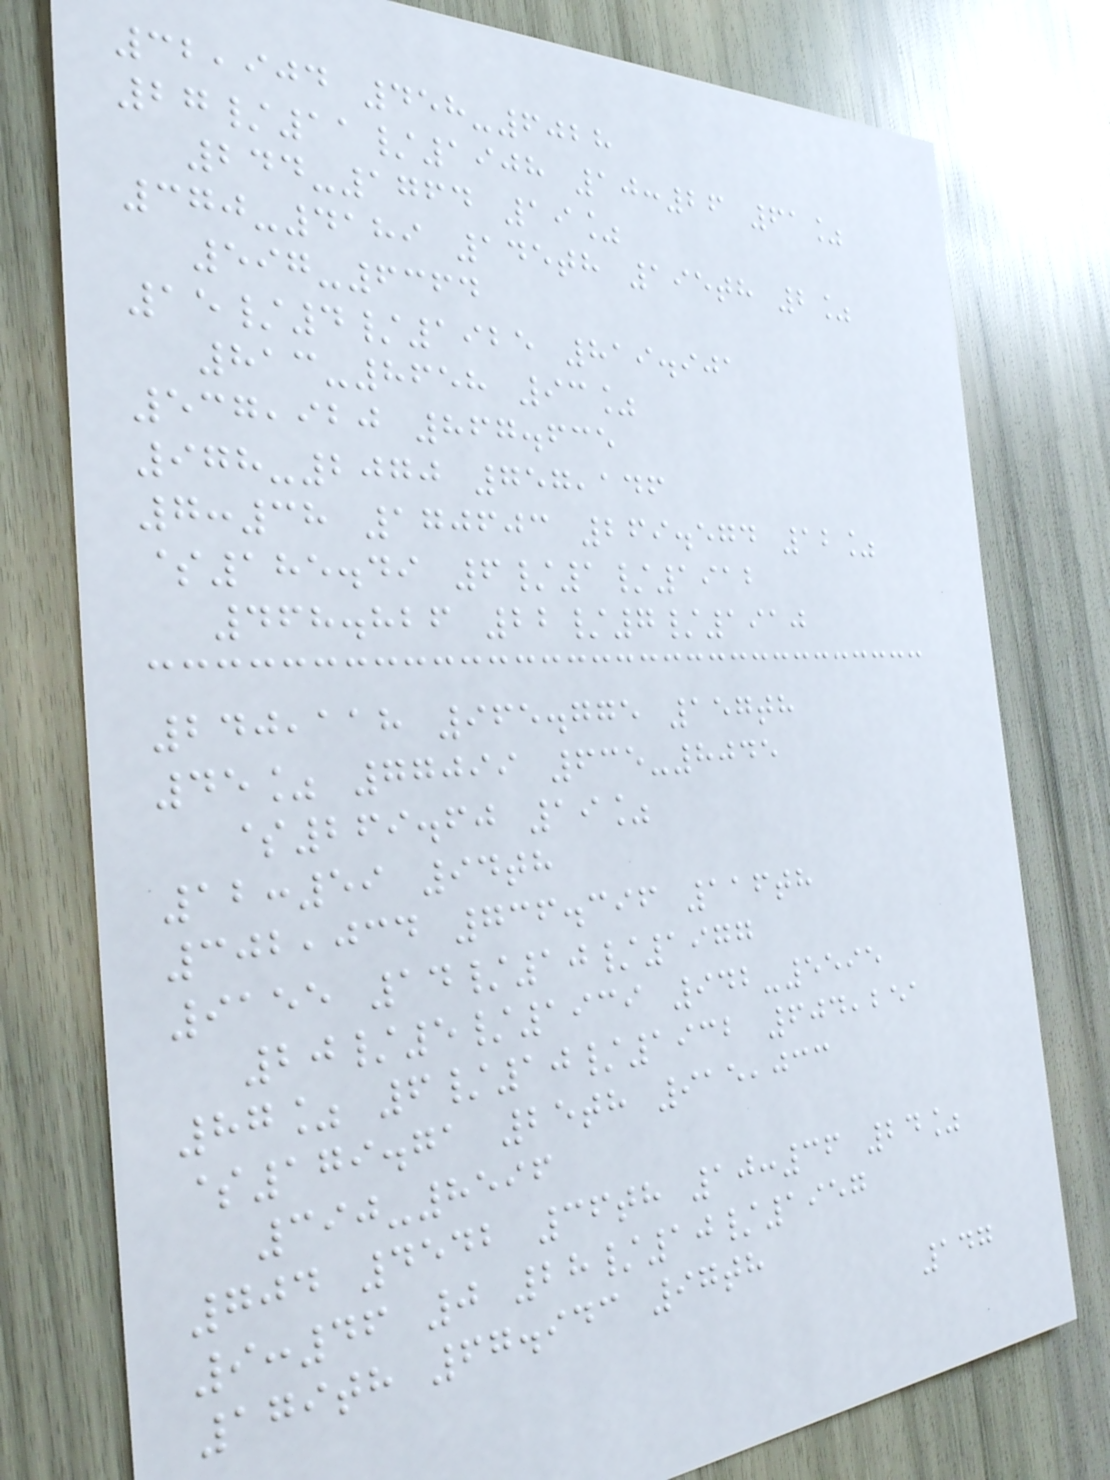32,904 458-6028
27/11/1908 10:26 61%
244-1764 19%
370-4189 145th 195th 2%
597-6364
15/4/1925 819.901
813-8658 93%
537,920 867.635
978-2070 757,146
7:38 170603 269.574 12%
$185.49 6/1/1912
468.826 22/7/1910
240,118 965.775 157th
45% 77099 635-8045
$269.60 19%
12:59 94th
302,034 736.396 116th
9155 14/10/1977
20/5/1939 942-5595
87% 6/10/1932 604,251
$179.71 25th 915,033
390-8596
704 4542 36th 10:36 24%
9:46 0 28/10/1957
179th 67.943 97th
147
